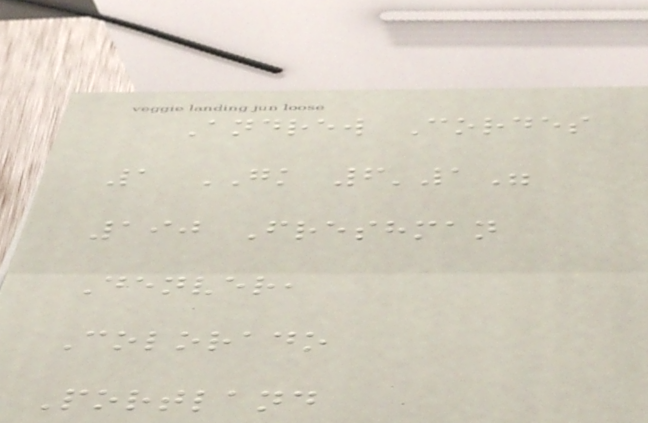Andrew Cordes
1 GK 6'1"
190 Freshman
Denver,
Colorado
Portland
